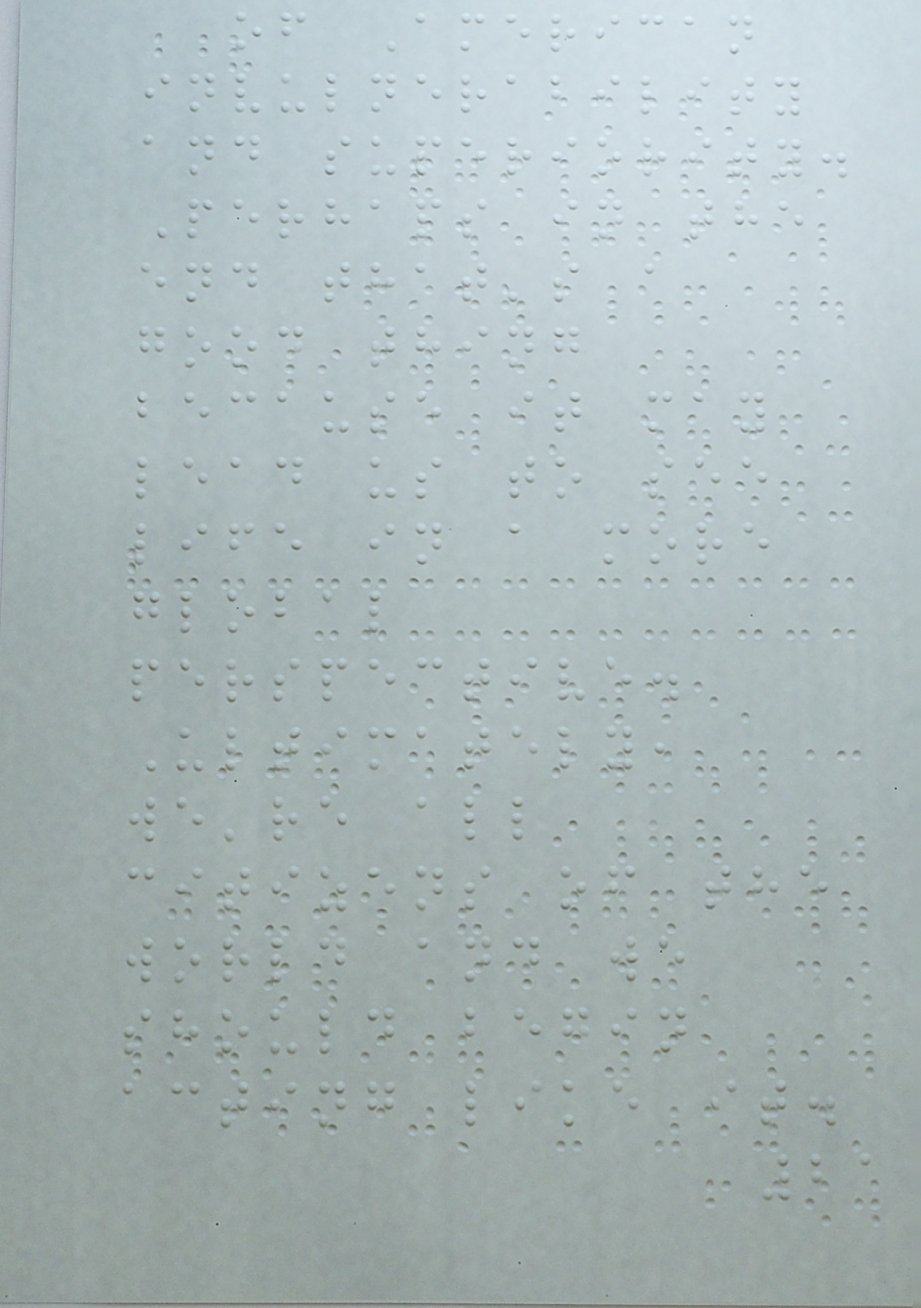of American
invulnerability
and superiority.
Perhaps in the
end that's a
good thing
because it may
lead us to see
life in a more
global
perspective.
Ultimately,
we're all
citizens of the
world and we
should begin
acting like it.
21
